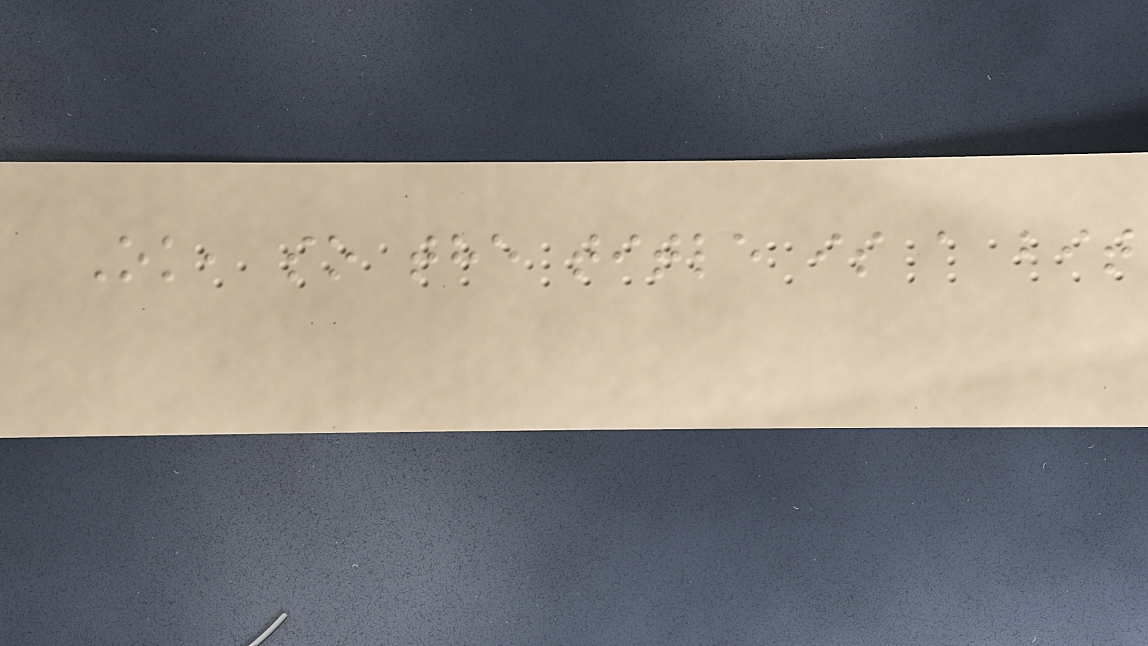Ok, so the title is a bit
